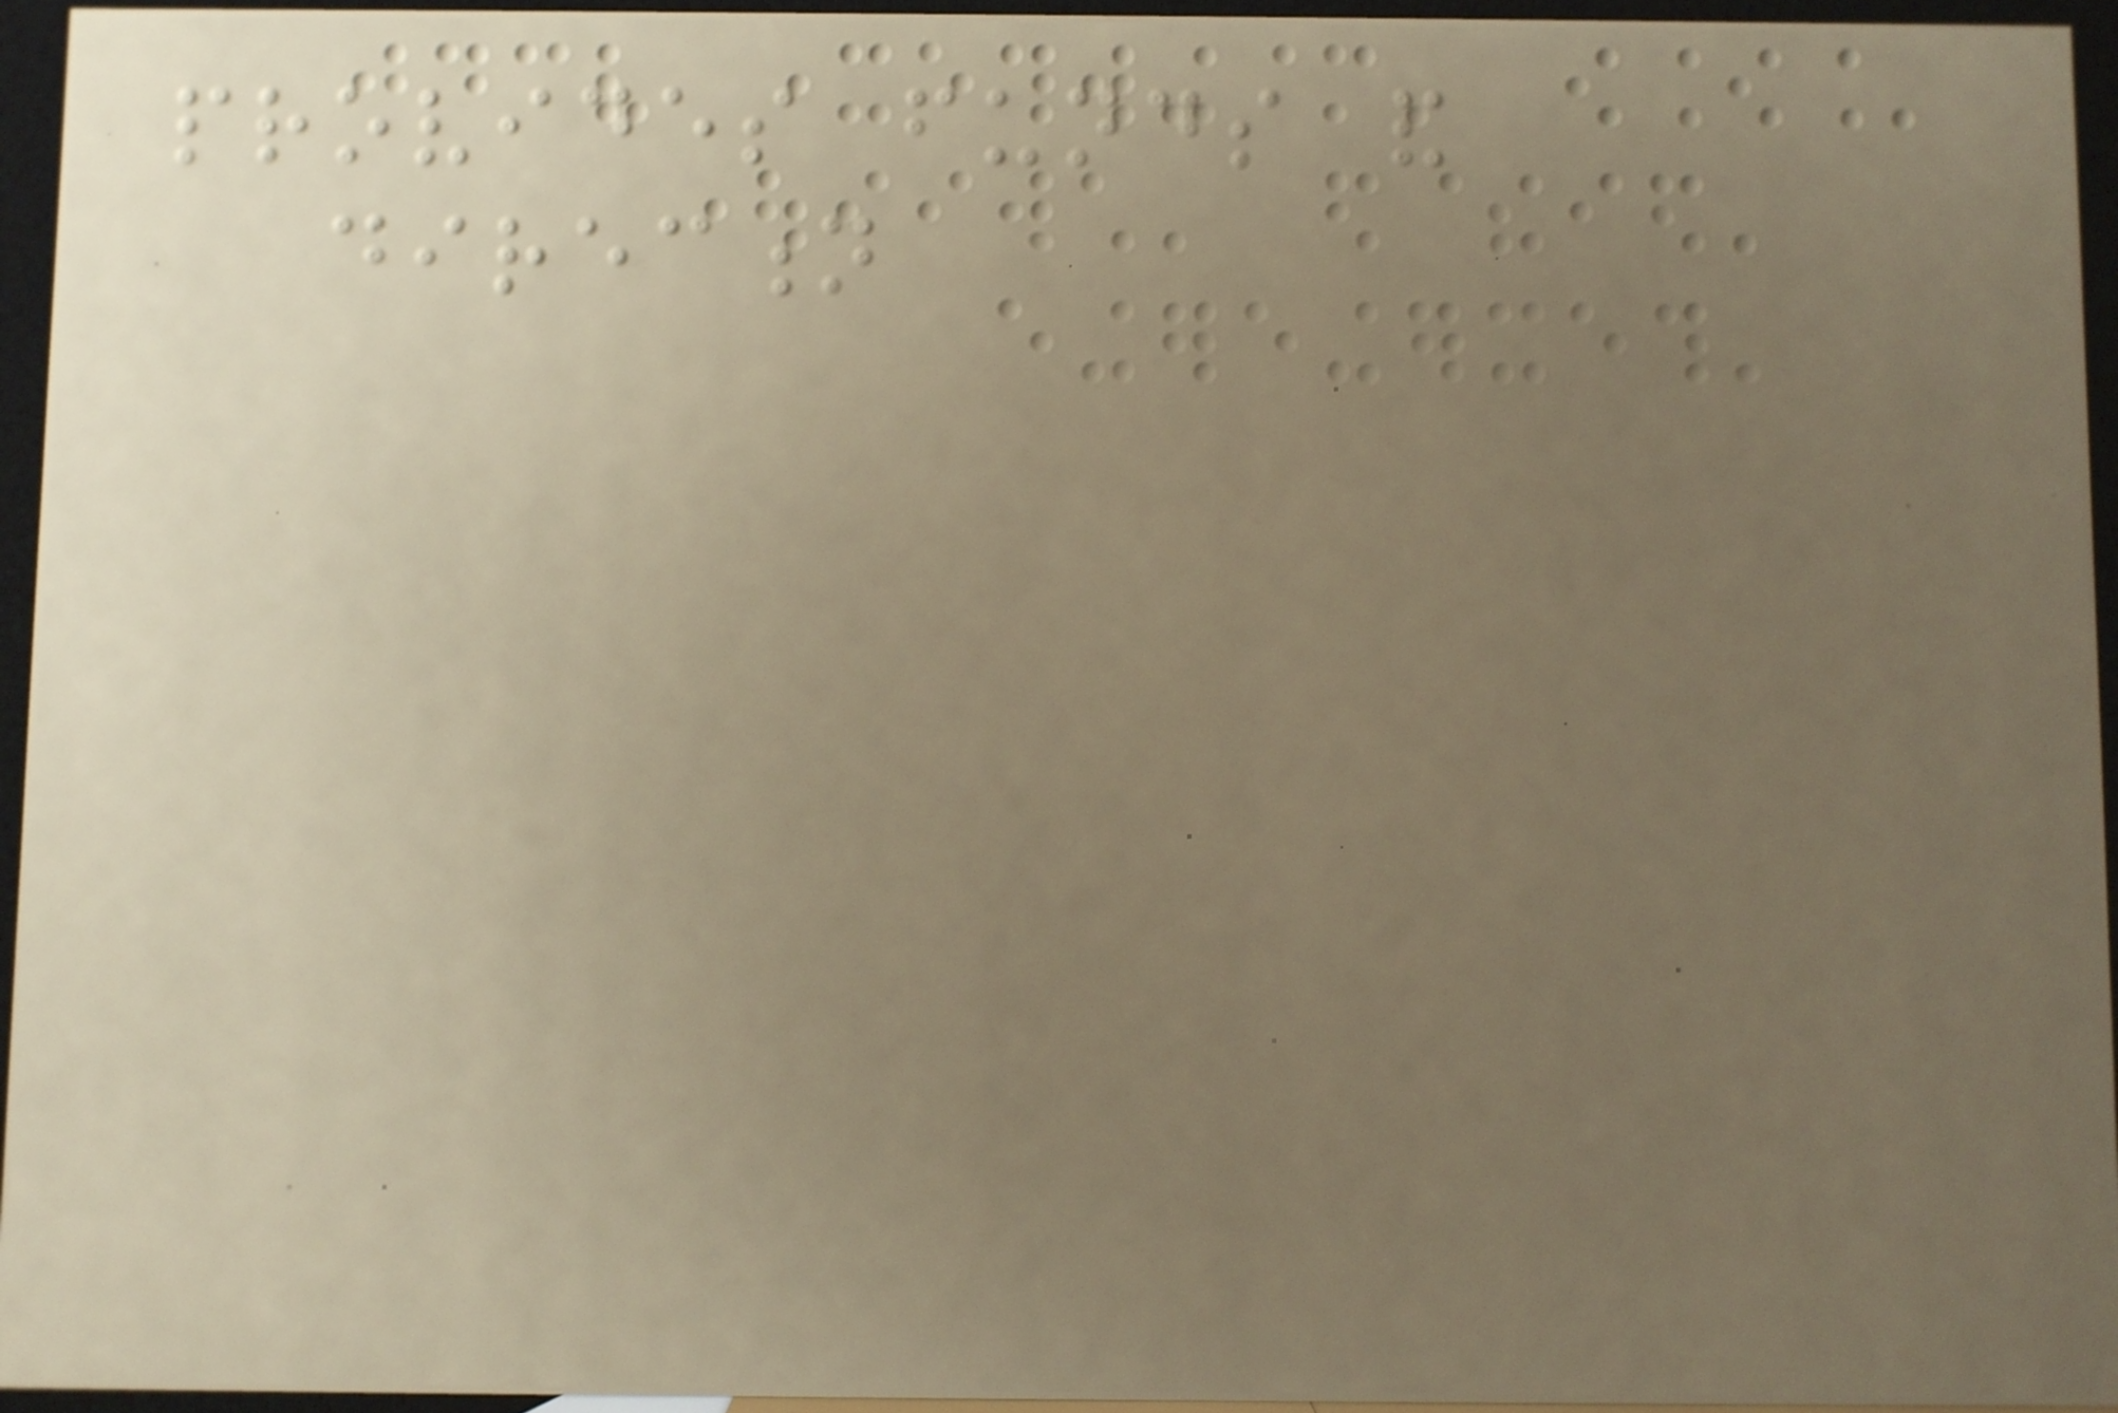provides funds and
direction
